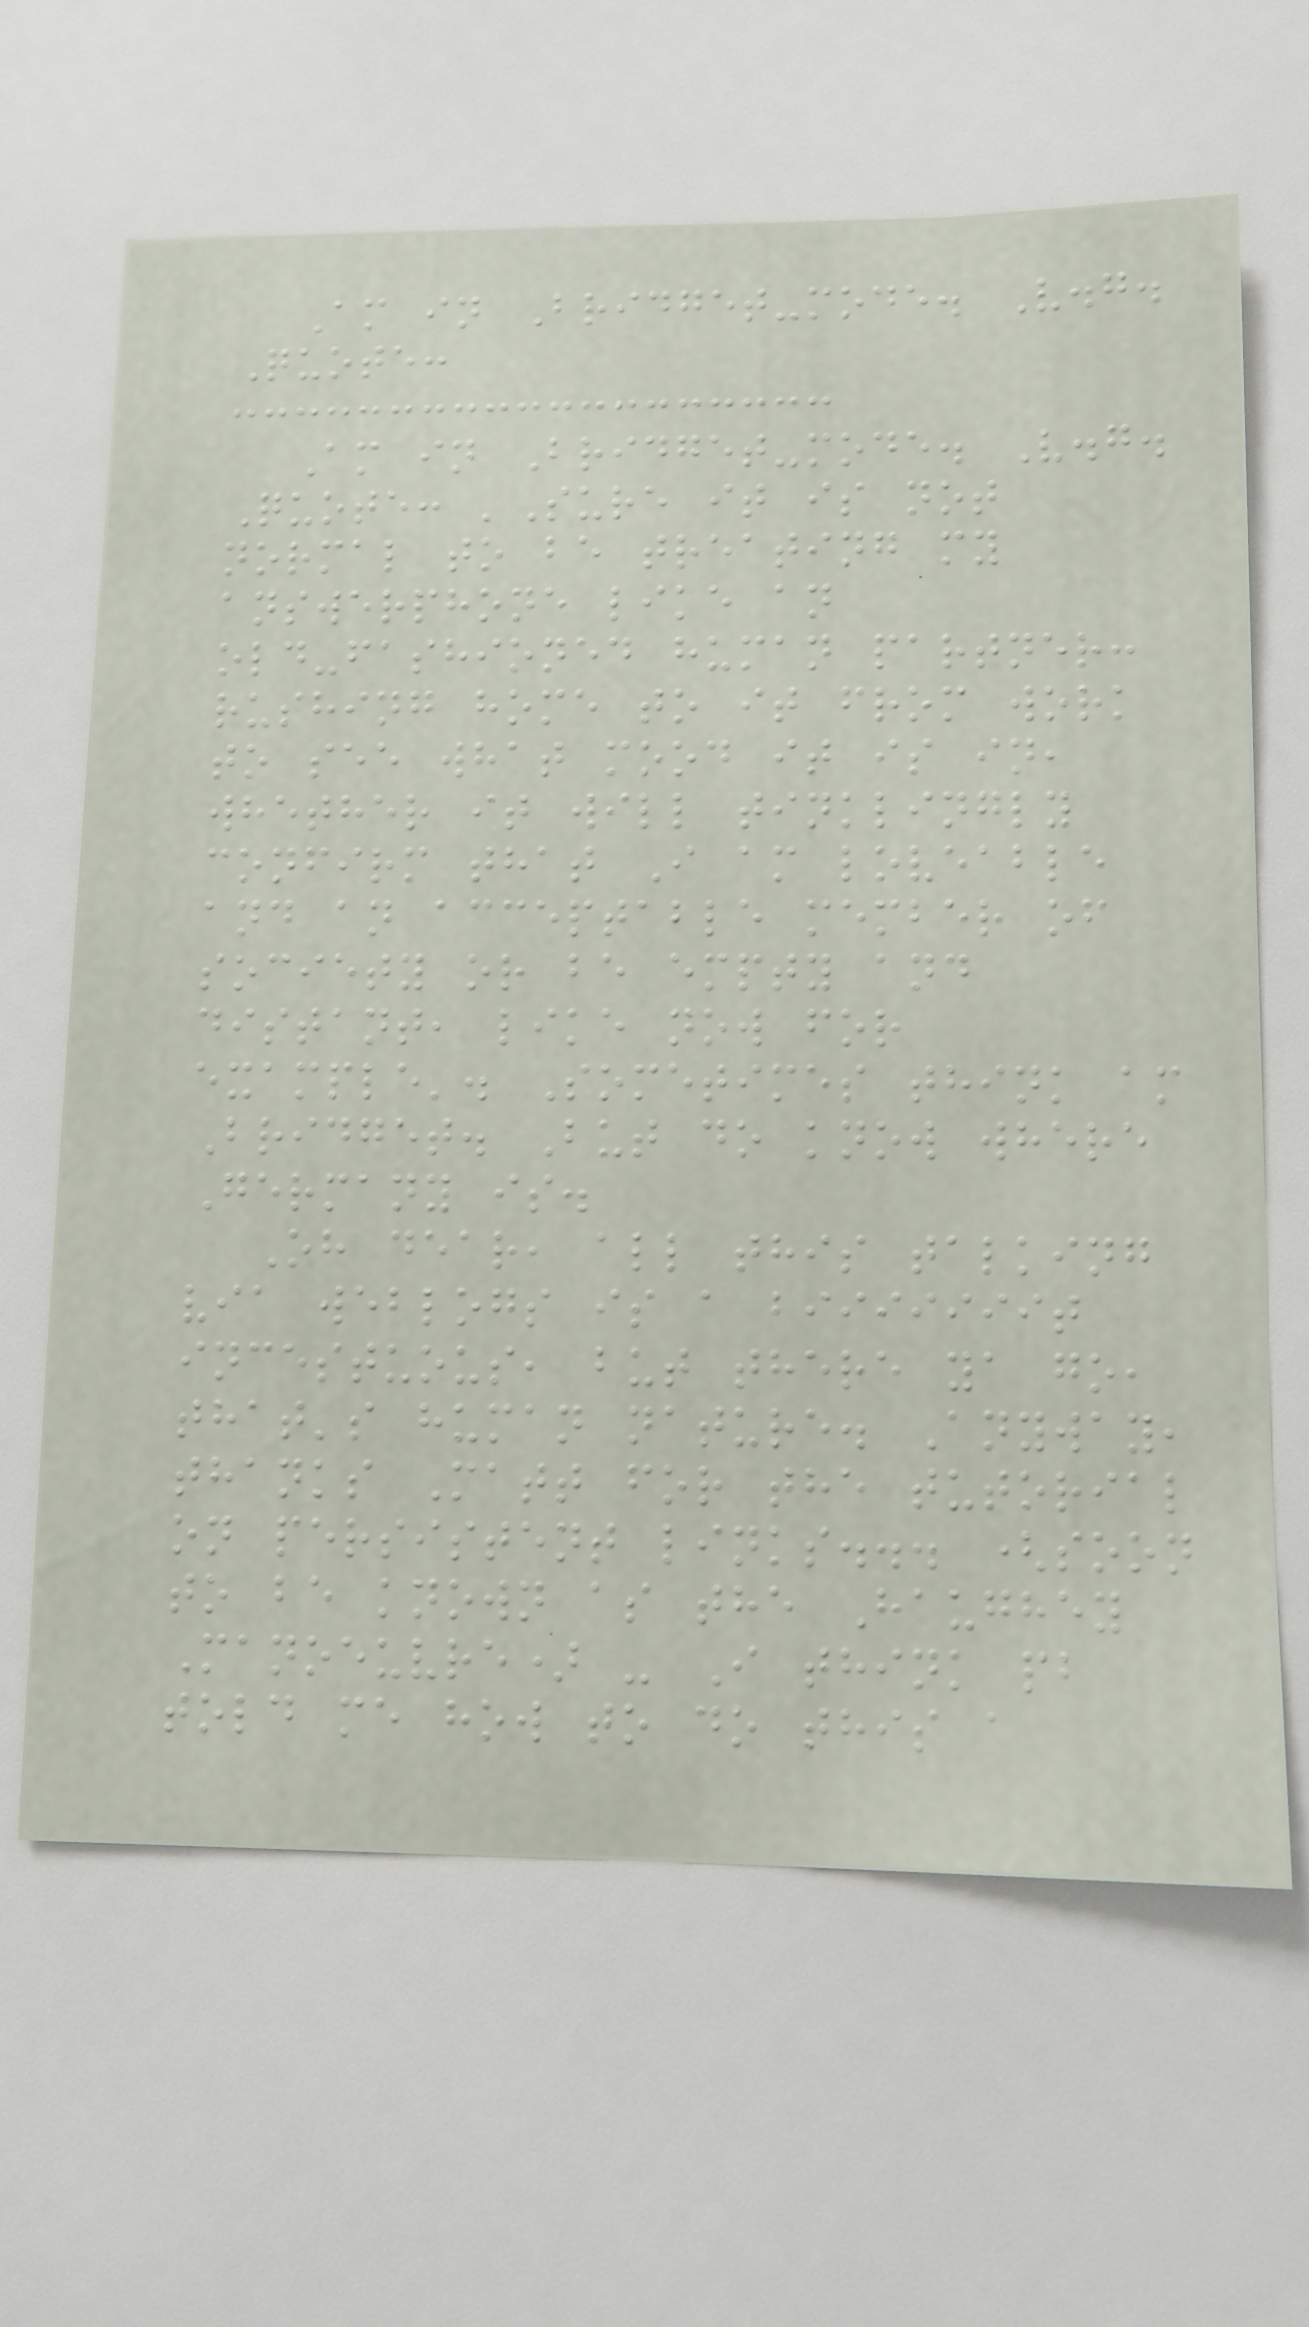Am in Bridget-mode. V.g.
Quote:
Am in Bridget-mode. V.g.
Quote: 'Sure it is not
normal to be treating my
answerphone like an
old-fashioned human partner:
rushing home to it from work
to see what mood it is in,
whether it will tinklingly
confirm that I am loveable
and an acceptable member of
society or be empty and
distant, like now for
example'. Sometimes think am
Bridget. But do know where
Germany is.
Oh dear, all this talking
via weblogs is a biiiiiiit
incestuous, but there ya go,
that's human nature. Anyway,
thanks Matt for the tutorial
on persistent links... (soon
to be known as the Haughey
Manoeuvre) - I think pb
told me how to do this a
